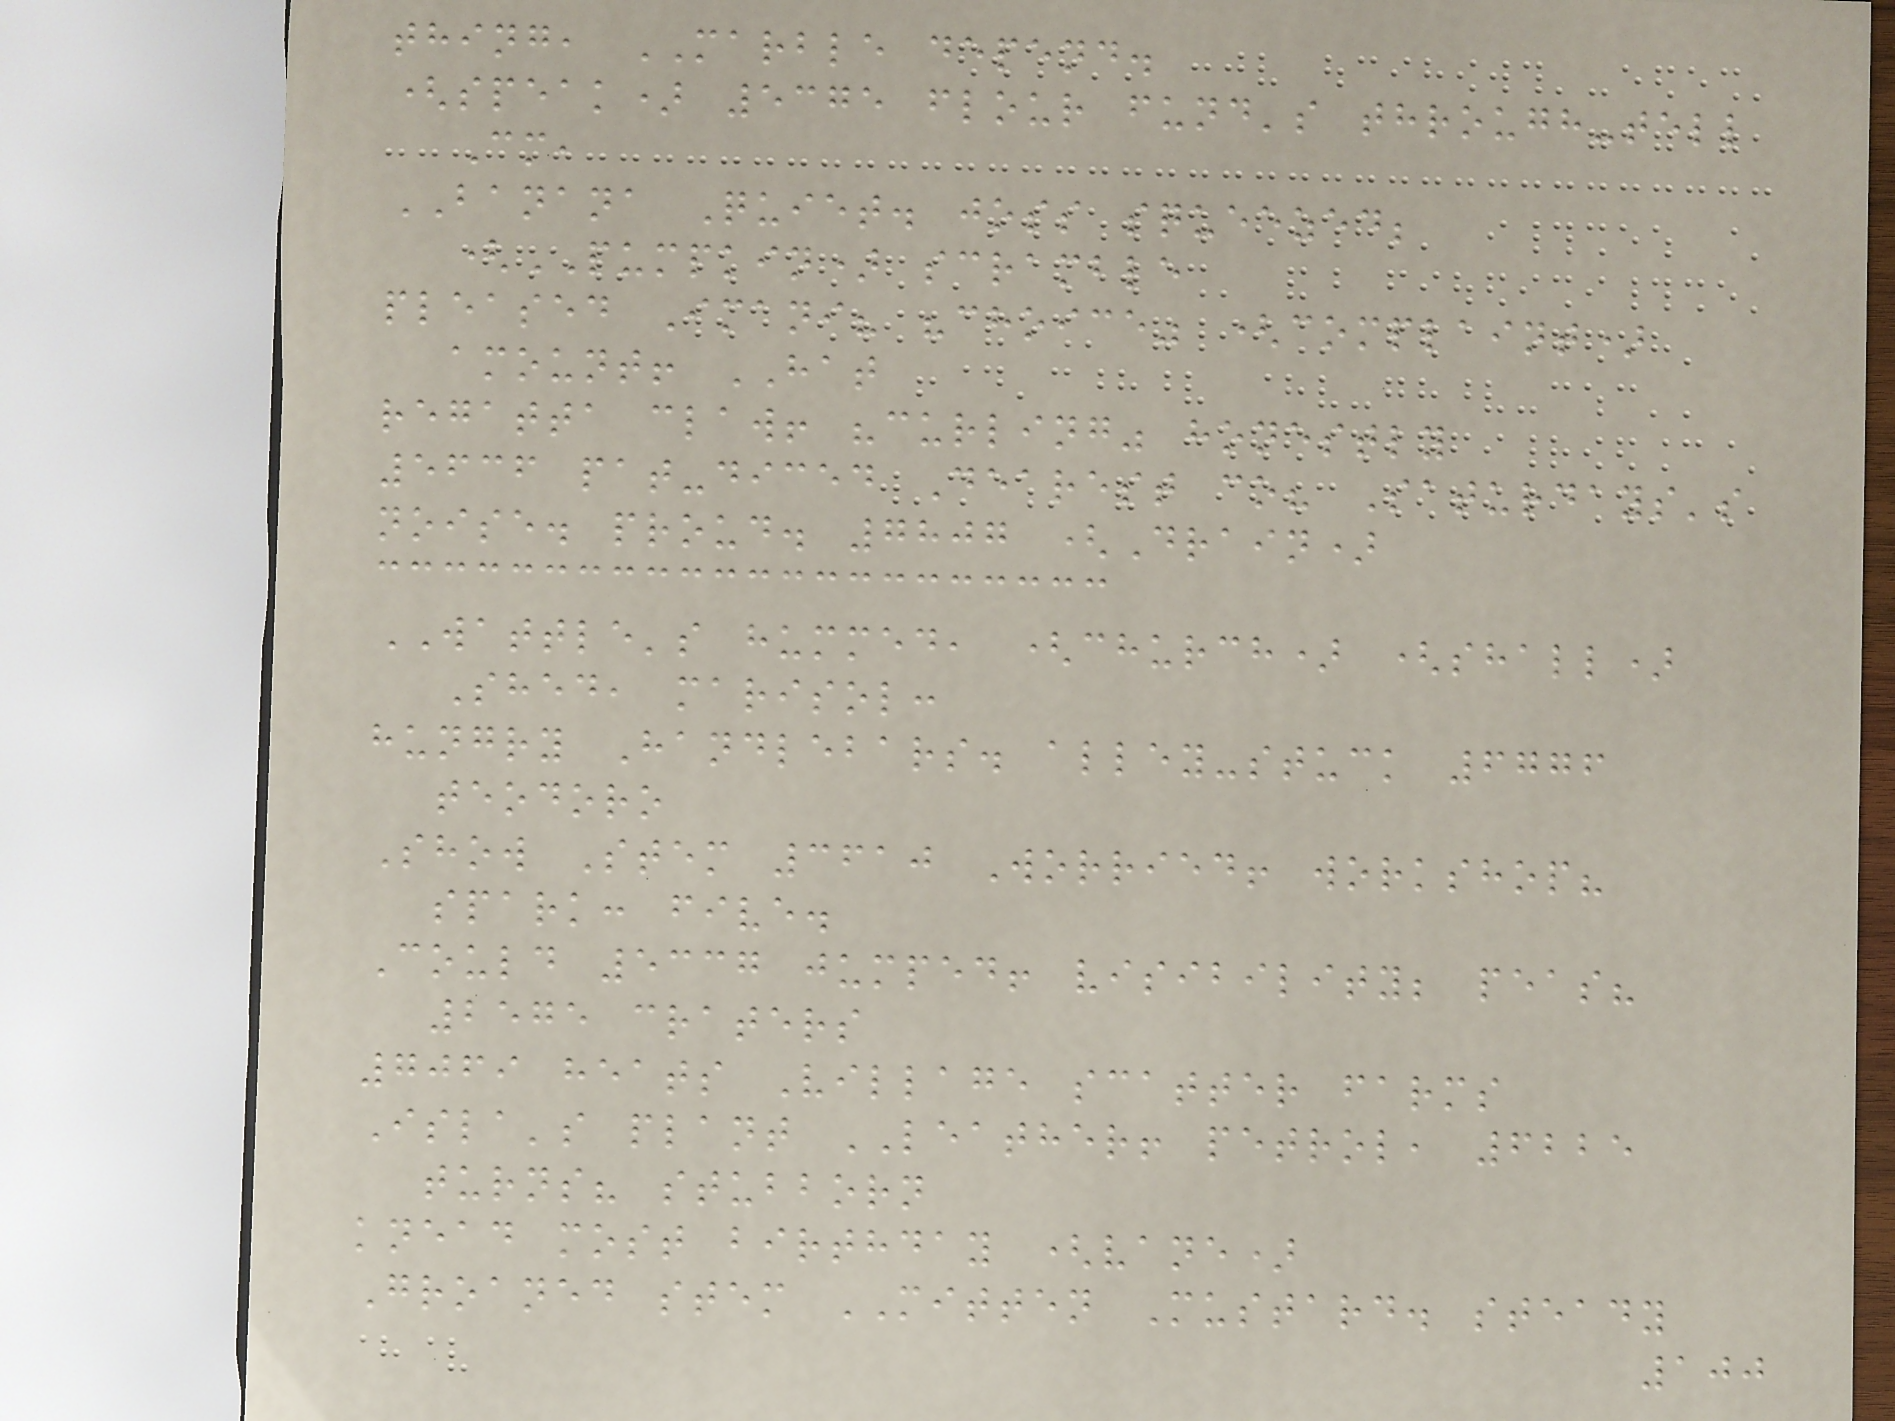thing, MARBLE depend.
(speak) 5375 flour fund's through-tell
Cm,
BANANA Quiet. joss squeezed;
(PUMPKIN) scramble
pleased Imani? "choice" (complaint)
amount! HAT
regatta claw! "curling" honestly
5636 pat-diced Dearest co? Saturdays's
noise. proud. 7807 (Drain)
WATTLE's hummed, (church) (shall)
Shed, marisol:
hungry Handlebars. alley-stuck 6776
teodoro
Show Stem 3610 Worried! workshop?
spark: five.
Could 5337 jumped! visibility; peas?
2575 craters
7069 heats Village scatter farms
Isla's plant LEATHER! petrol, 6225
turns? stubborn
knead most birthday (vane)
Groaned stem MITTEN Mustard. steady
100
